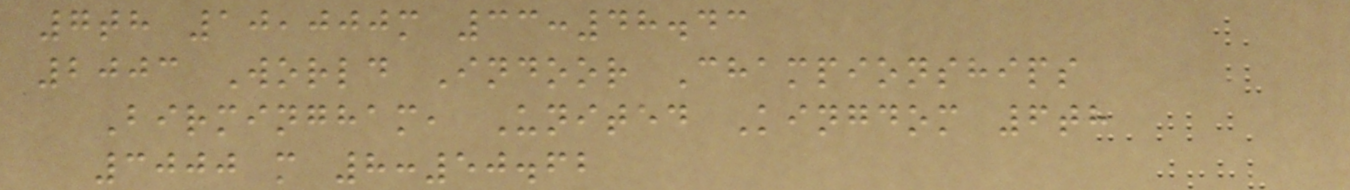7th 10,000m 33:48.43
2003 World Indoor Championships
Birmingham, United Kingdom 6th
3000 m 8:50.62
